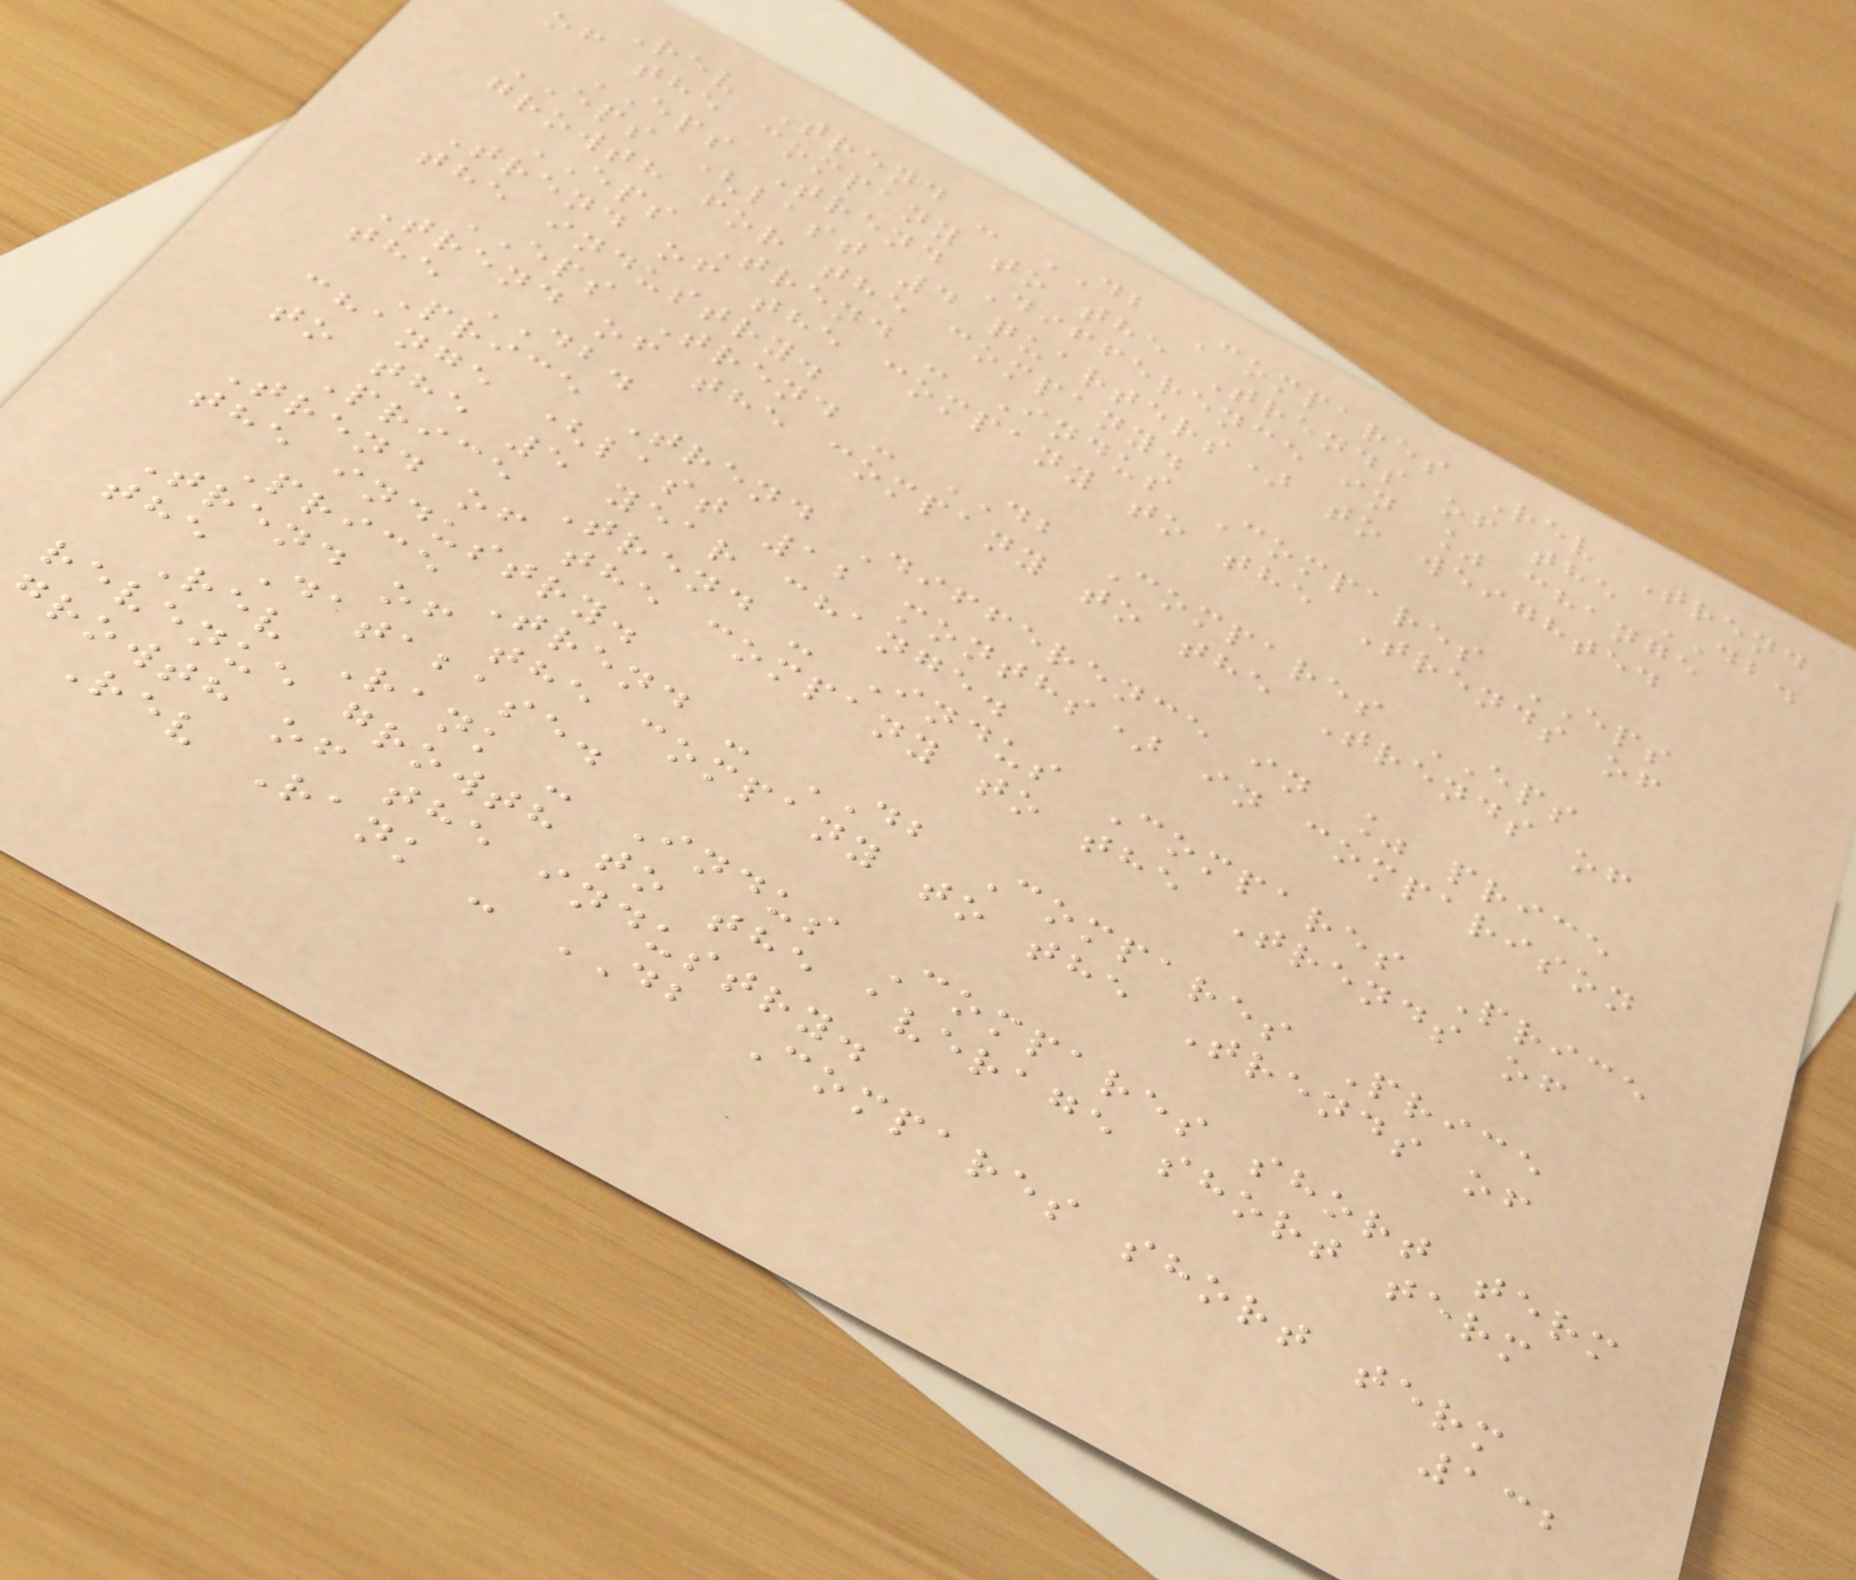Rev Trend - DB Compares Rev Trend
of the company to the Trends of the DB.
EPS Trend Difference in % change
EPS (last 4 quarters) to weighted
growth for the company.
EPS Trend - Indus Compares EPS
Trend of the company to the Trends of
the industry.
EPS Trend - DB Compares EPS
Trend of the company to the Trends of
the DB.
Price Trend Difference in % price
change (last 12 months) in comparison
to the 5 year change.
Price Trend - Indus Compares Price
Trend of the company to the Trends of
the industry.
Price Trend - DB Compares Price
Trend of the company to the Trends of
the Database.
Rev Rank - Indus Compares short term
revenue growth to the average short term
growth of the industry.
Rev Rank - DB Compares short term
132
